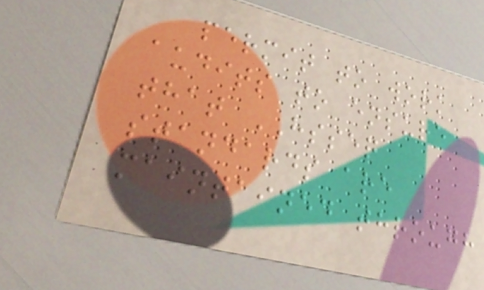permit to work
audits to ensure
that HSSEQ
standards are
maintained through
